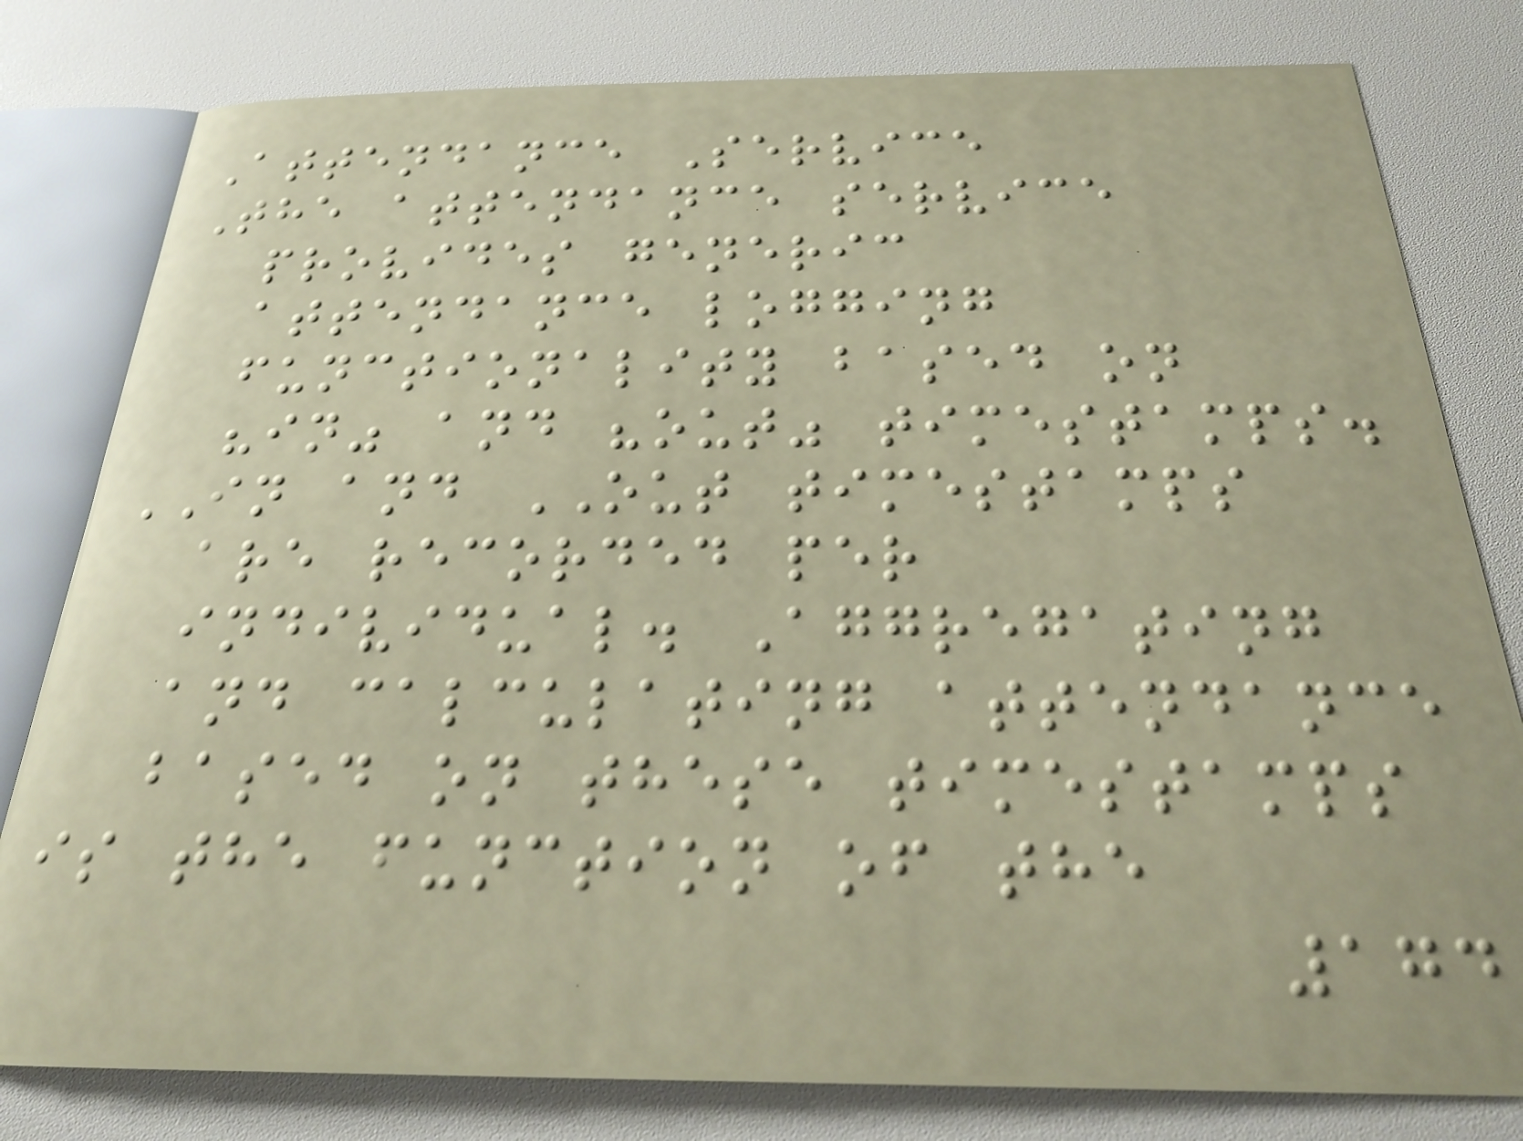Attendance Service
The attendance service
provides generic
attendance logging
functionality based on
"in" and "out" timestamps.
IN and OUT timestamps
are recorded per
individual. Aggregating
and calculating attendance
based on these timestamps
is the function of the
174
